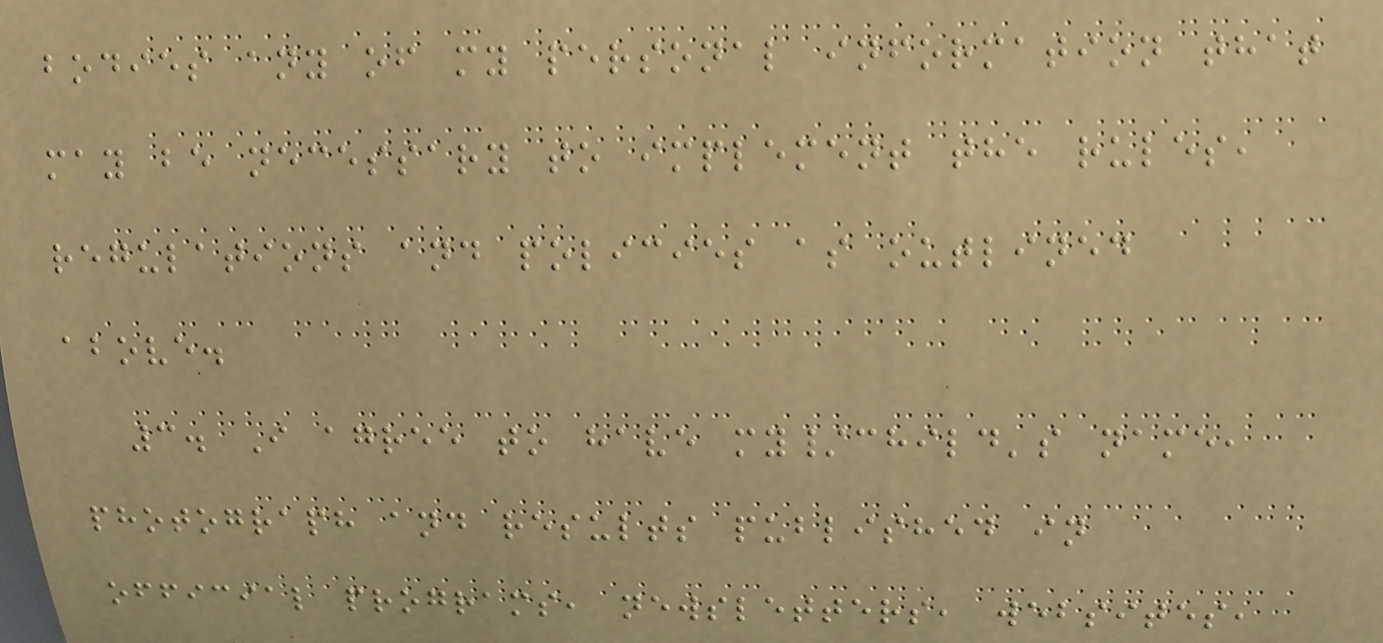bodies any of my personal information that
may be necessary to implement the rules,
regulations and policies as outlined
above.
3. I agree to have my/child's name,
photograph and results published in
official programs, newsletters, websites,
